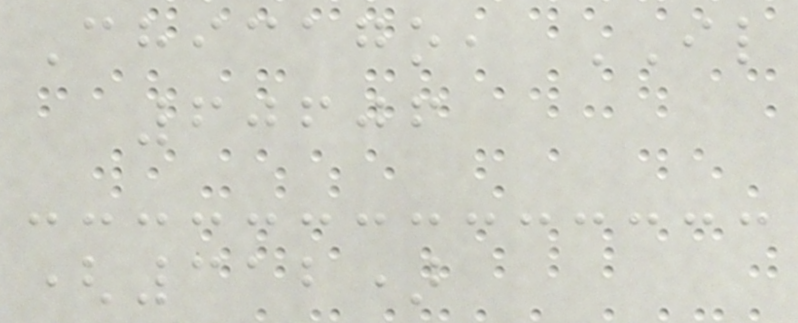Chicago, IL
60606
(312)
